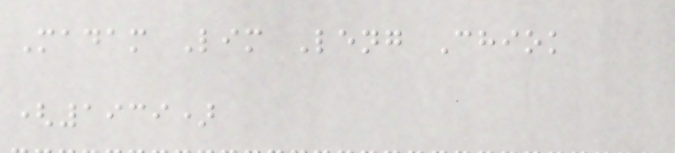Madam Lim Leng Chiok
(1939)
